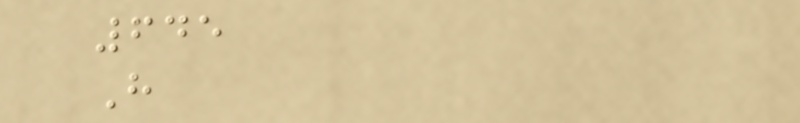645
H
